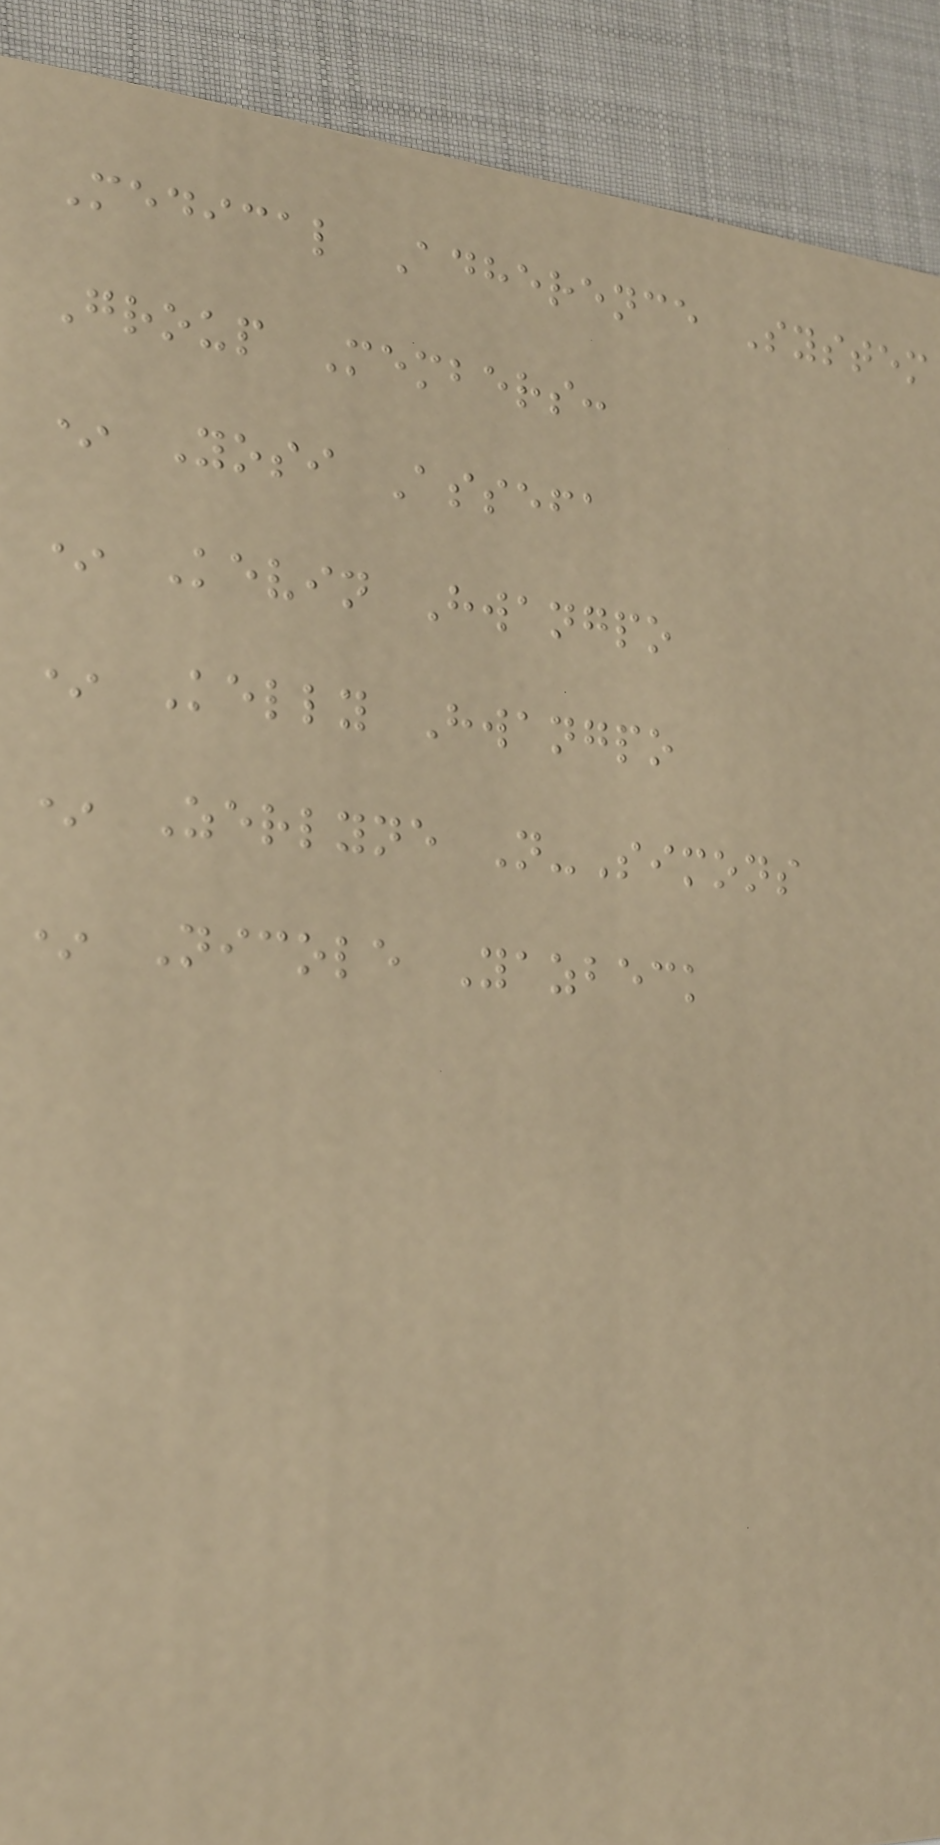Medical Adherence System
Group Members:
* Yosi Assefa
* Kevin Hwangpo
* Kelly Hwangpo
* Zerlyne N-Simons
* Nicole Yazbeck
